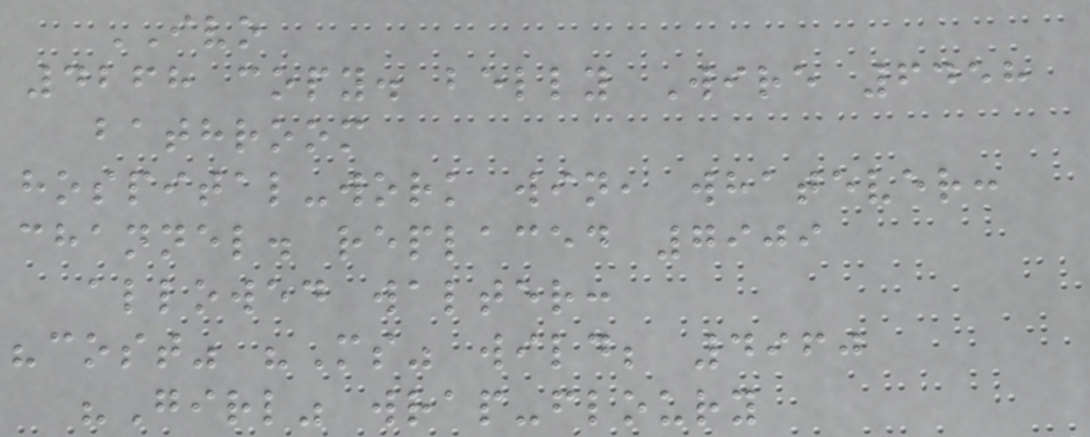IVO
4268 copy. belly Wire 6458
bathroom
hospital-work win, whatever:
channel. replaced 7909
allowed walter:
"cost" "Ms" wild; 4960
"Girl" wrap-floury
